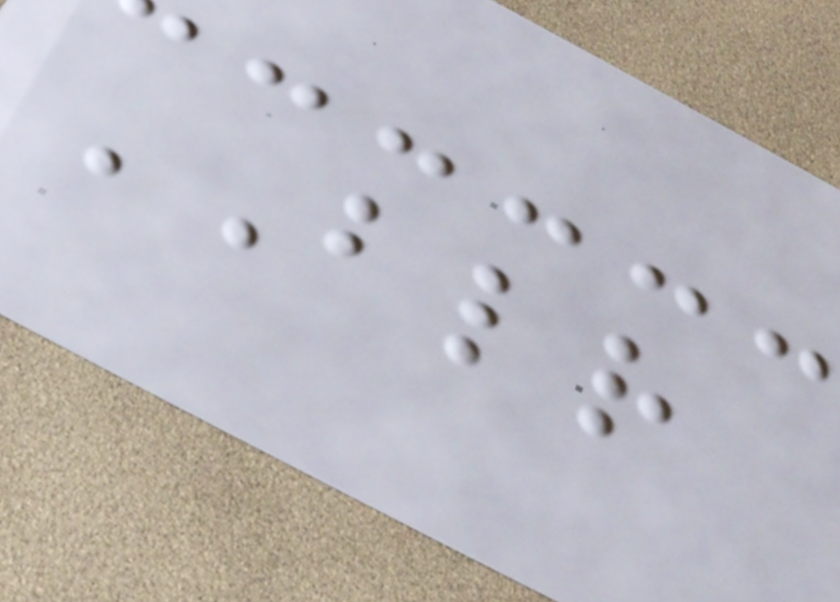BLR
